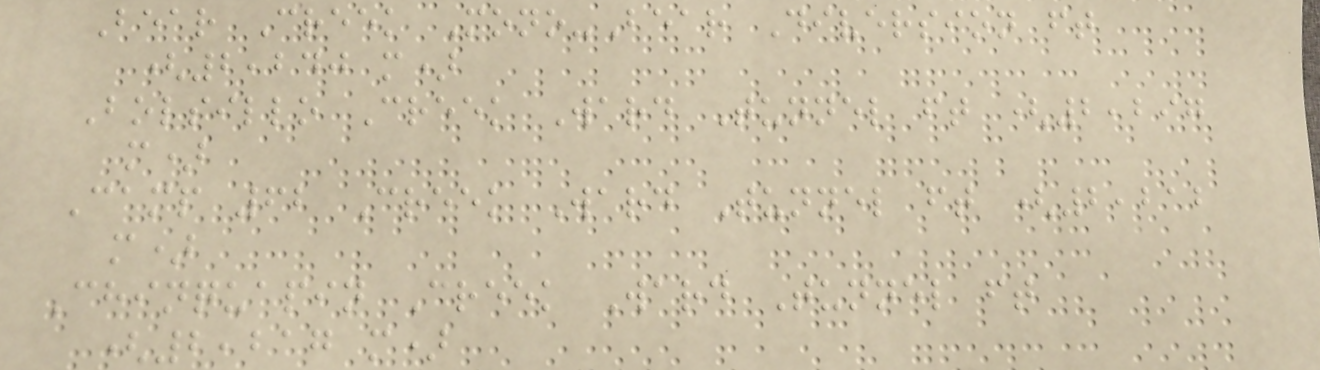Bear Creek Mono-Bear Diversion ft
(2,240 m)
Bolsillo Creek Ward Tunnel ft (2,297
m)
Camp 62 Creek Ward Tunnel ft (2,212
m)
Chinquapin Creek Ward Tunnel ft
(2,217 m)
